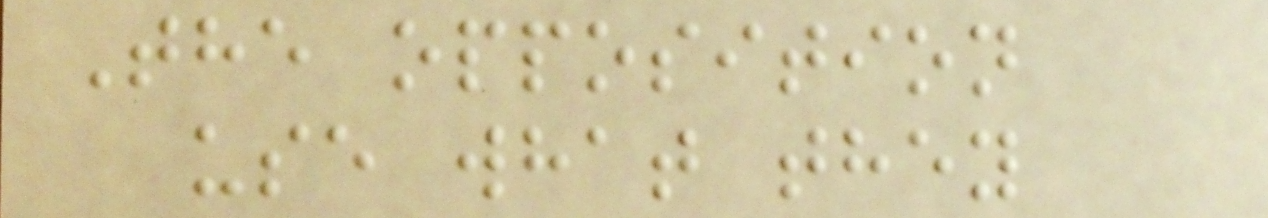The opposition
use what they
